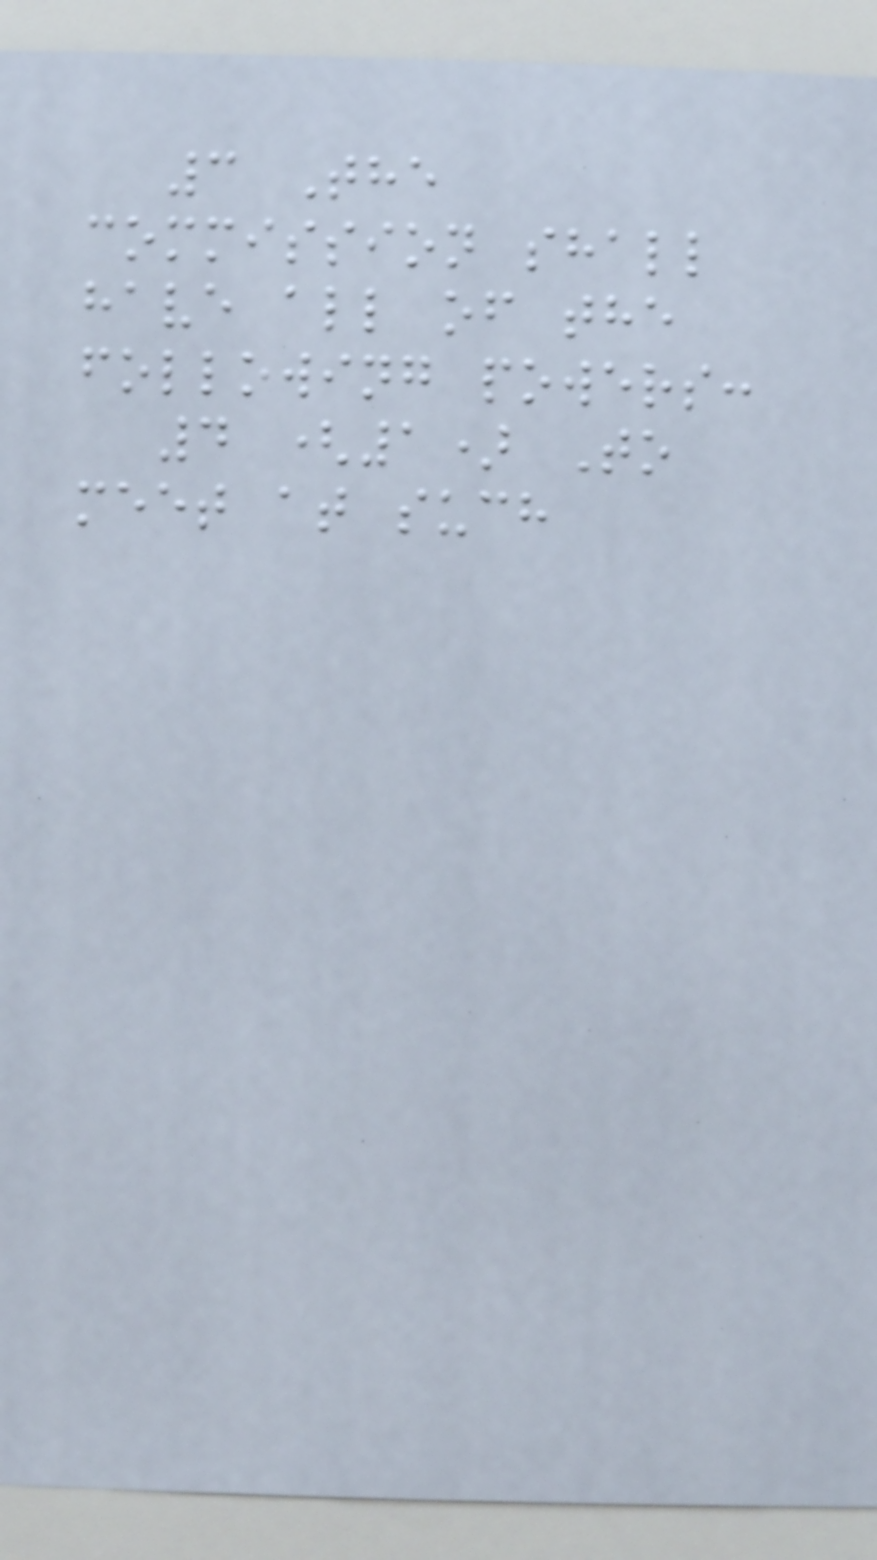3 The
commission shall
have all of the
following powers:
4 (1) To
meet at such
